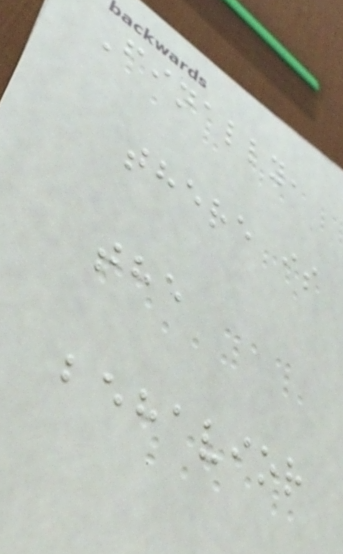Finally,
there is
the
behavior
